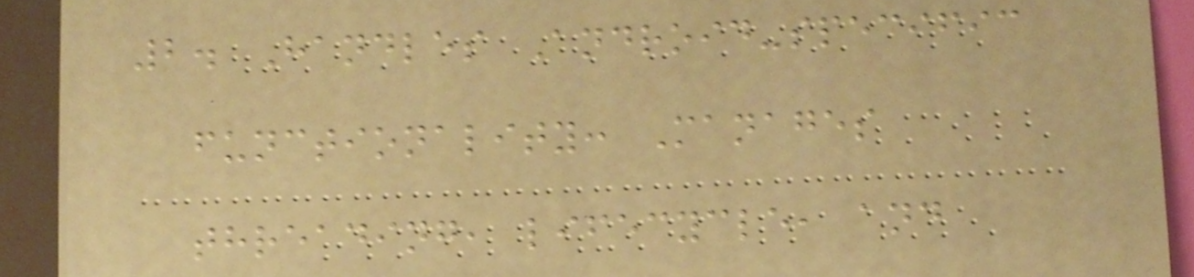2. Handles Android-specific
functionality: Manages
threading, lifecycle, and
